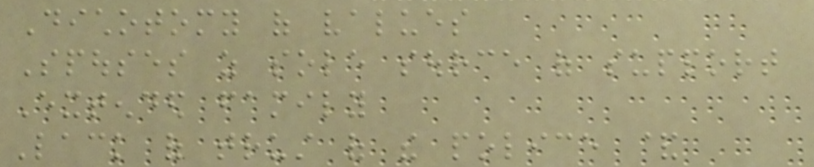Dichotomy of values
Spouses as sole source of support
Extended family
Lack of trust of the police &
